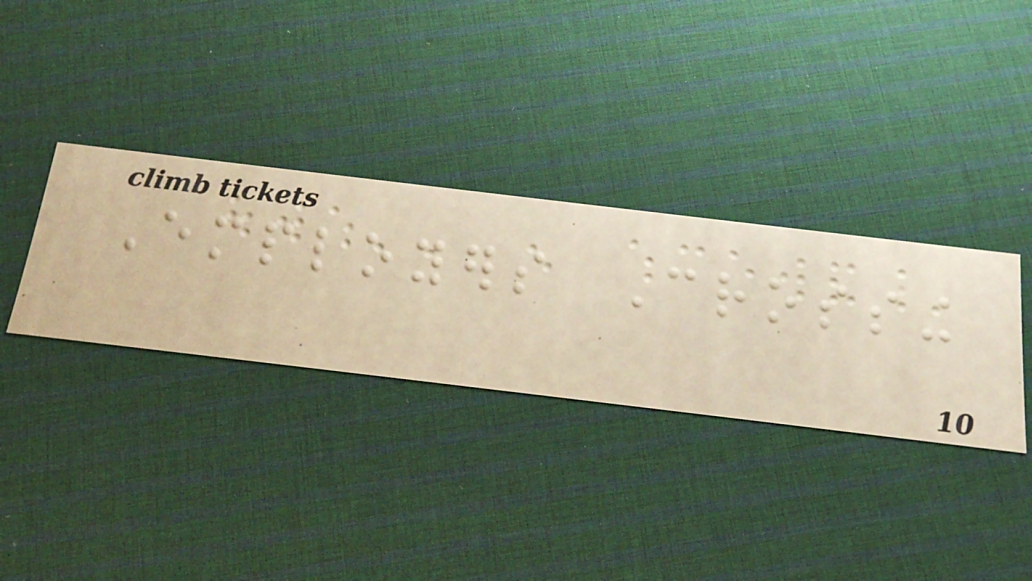Employers Crossing
